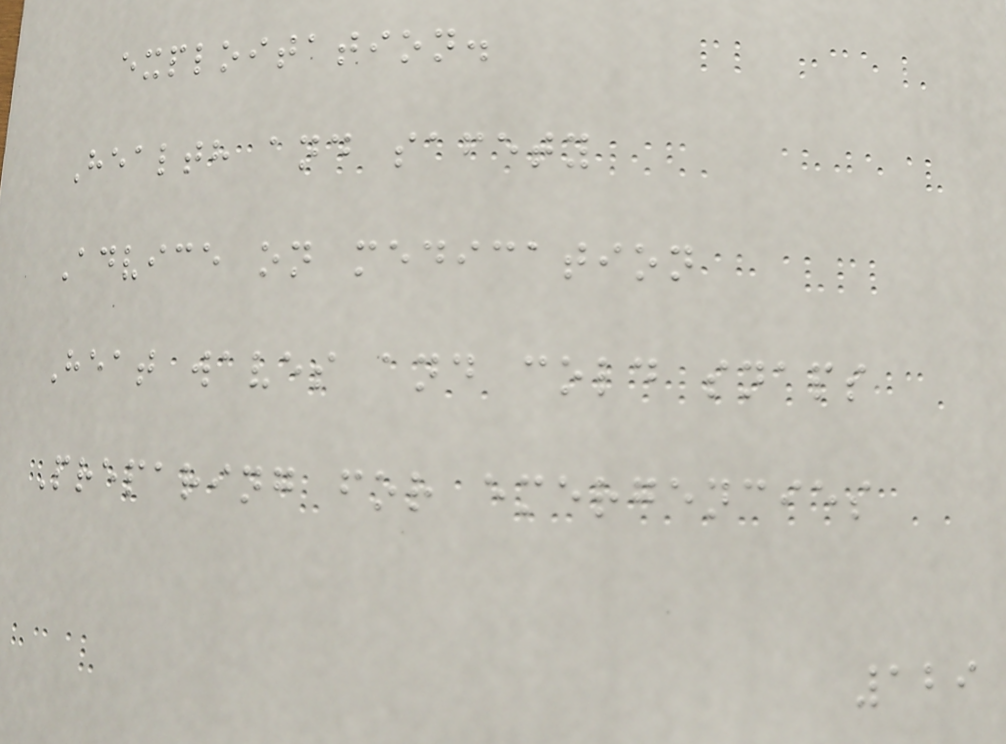exploitation.
Health and safety
Advice on medication
Heat waves and cold snaps
Preparing for emergencies
129
